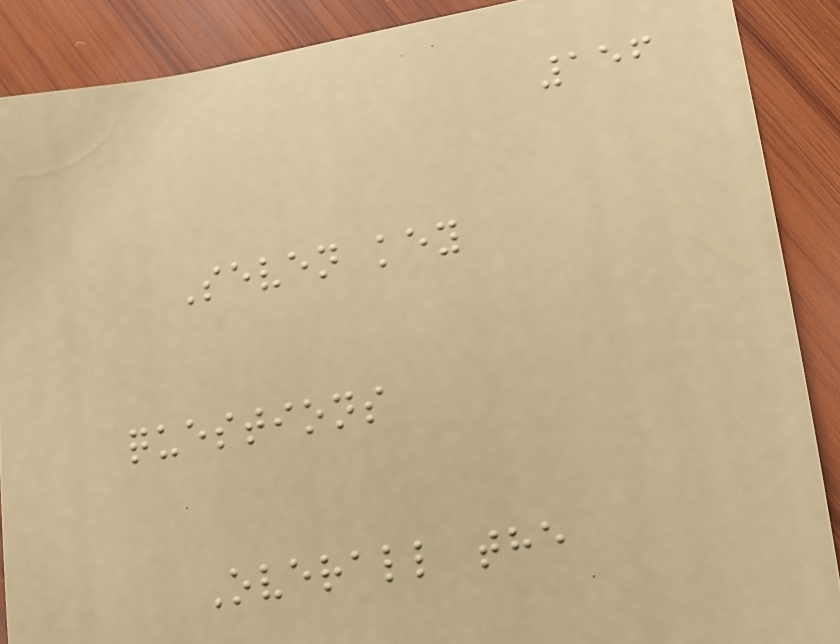156
Seven key
questions
Overall the
